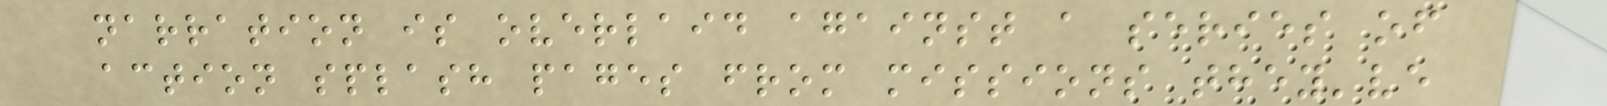narration is overlaid against a series of
action splash pages from missions they've
